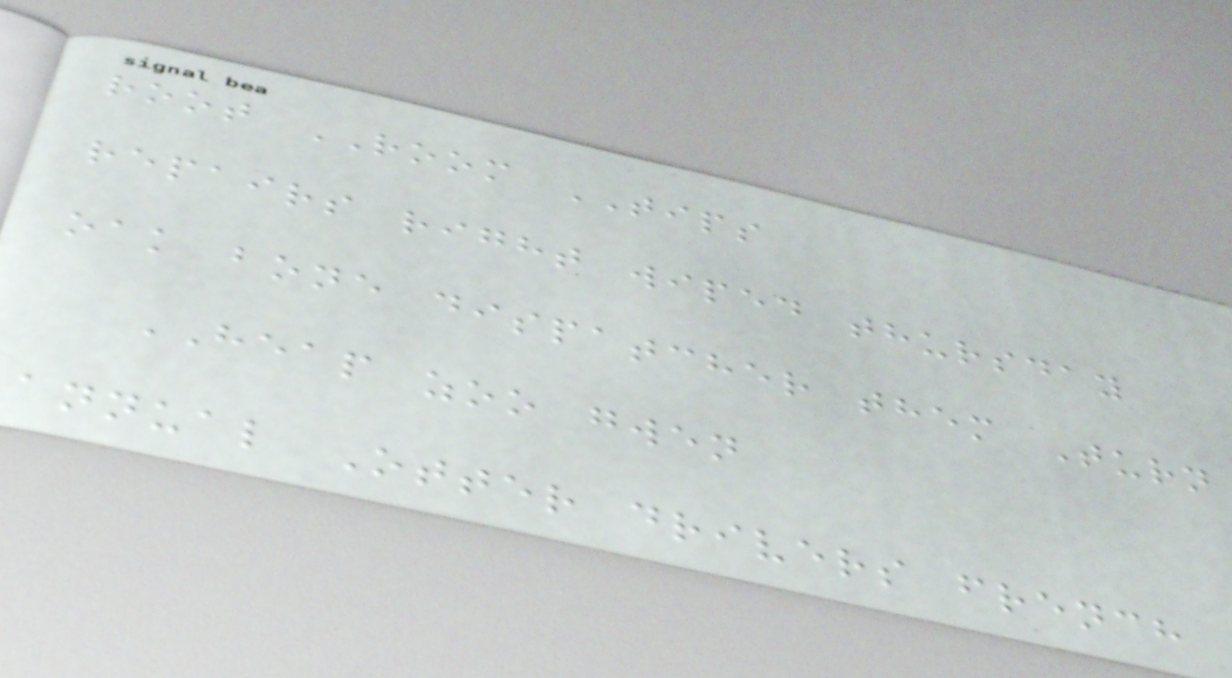root ROOM TIPS
repairs right wiped thursday
oak bone dispatcher them Turn
HEAP zoo gwen
annual Otter drivers french
